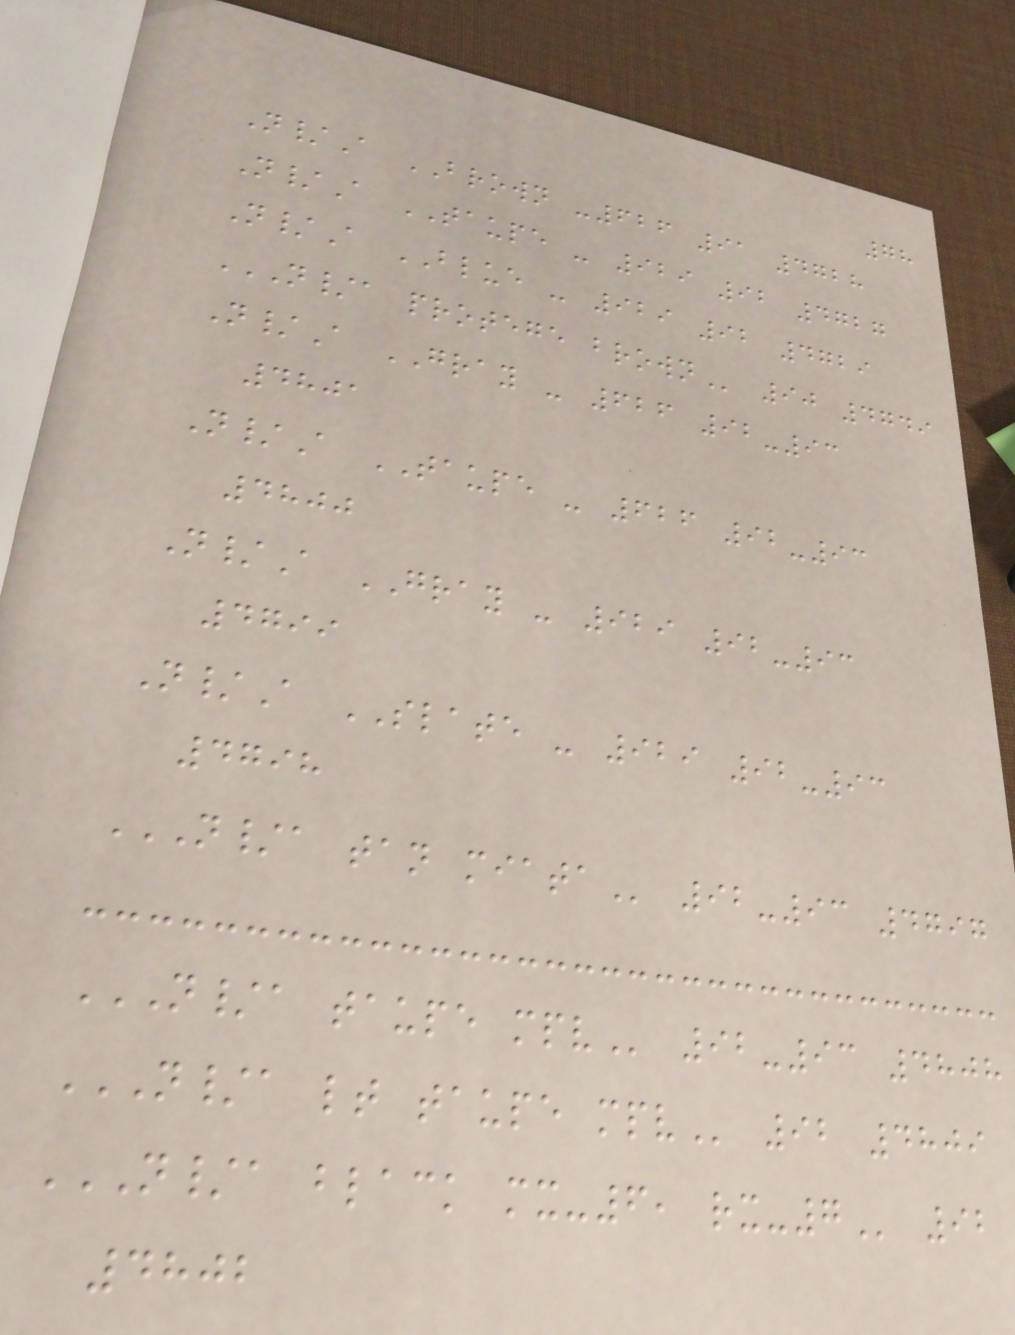78
N/A BROWN -626 91 4728
N/A TAUPE - 929 92 4727
N/A BLUE - 929 92 4729
N/A PROTEGE BROWN 90 4749
N/A GRAY - 626 92-93
4801
N/A TAUPE - 626 92-93
4800
N/A GRAY - 929 92-93
4799
N/A SLATE - 929 92-93
4798
N/A TAN MIATA 92-93 4797
N/A TAUPE MPV 92-93 4808
N/A LT TAUPE MPV 92 4809
N/A BLACK MX-6, RX-7 92
4802
